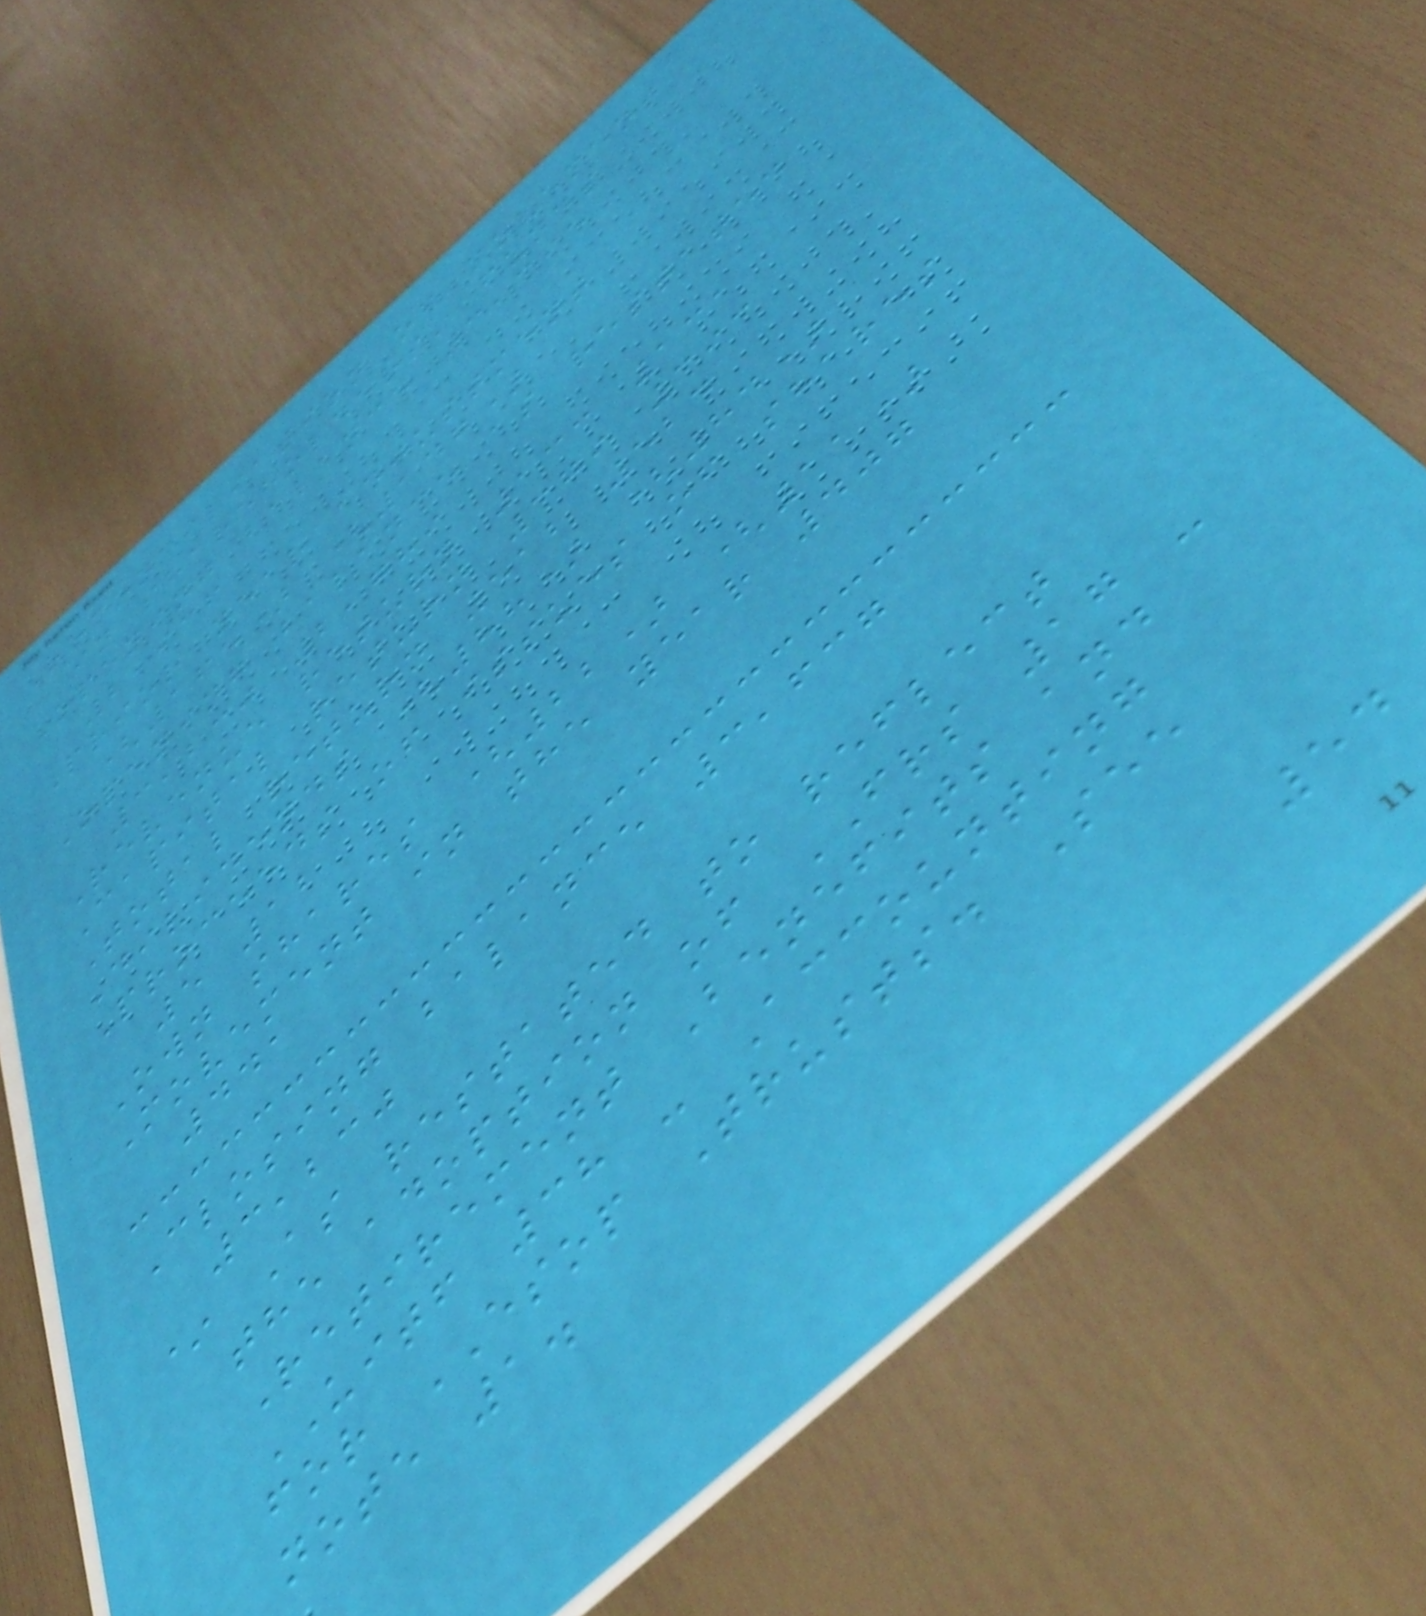Reconciliation of movement
in shareholders' funds
Opening balance 3,395
2,936
Prior year adjustment
(165) (147)
Opening balance as restated
3,230 2,789
Revenue return 133 131
Capital return 379 393
Total return 512 524
Dividends (88) (84)
Proceeds of issues of shares
5 12
Own shares (22) (11)
Movement in the year 407
441
Closing balance 3,637
3,230
* As restated to reflect
the adoption of FRS 17 -
Retirement Benefits and
UITF 38 - Accounting
for ESOP Trusts. See
note 1.
54
